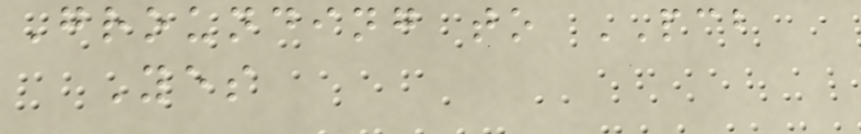Grounding to PCB
Yes
